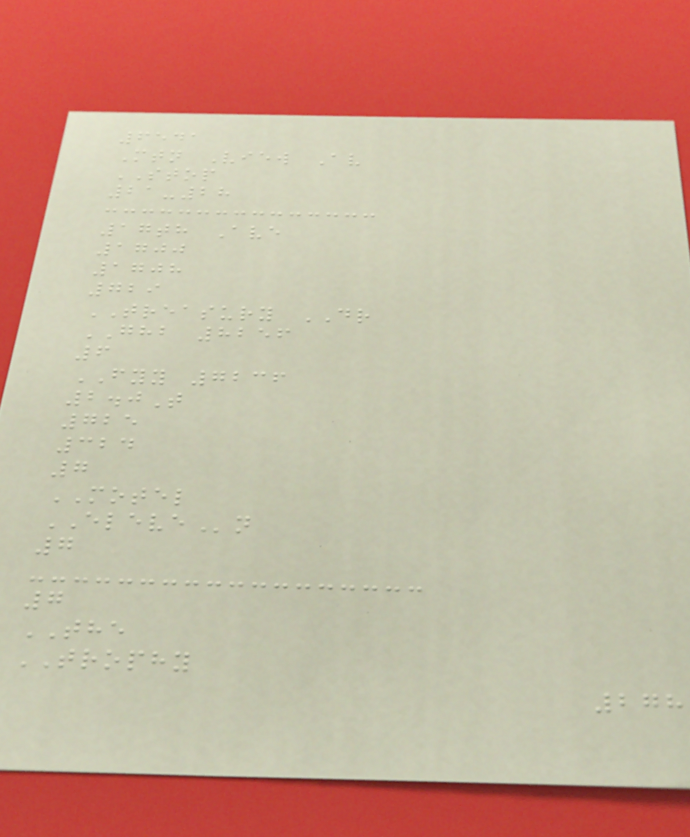6541
Mtn View Av
STOP
21-28
17th Ave
1700
1708
729
TREASURY DR
GHB 8256
6
FYY 7236
2.0T
725
324
7
MOTEL
ELEVEn
7
7
THE
TROPHY
278
